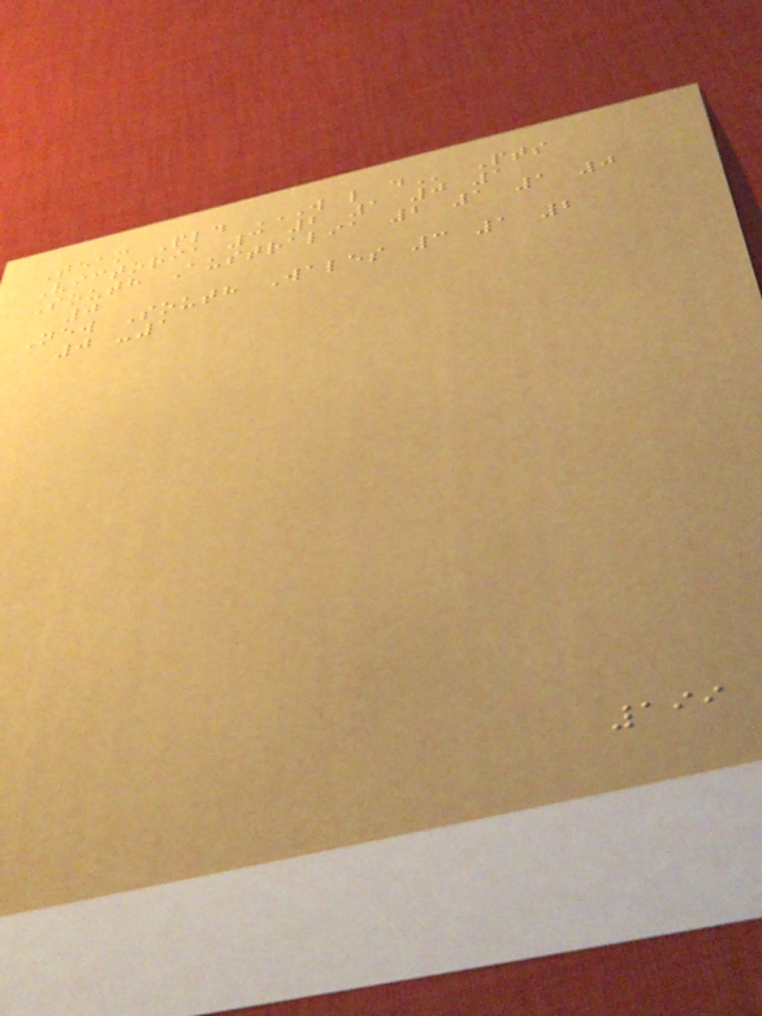Team Pld W L D Pts
Victoria 3 2 1 0 1
South Australia 2 1 1 0
0
New South Wales 3 1 2
0 -1
199
